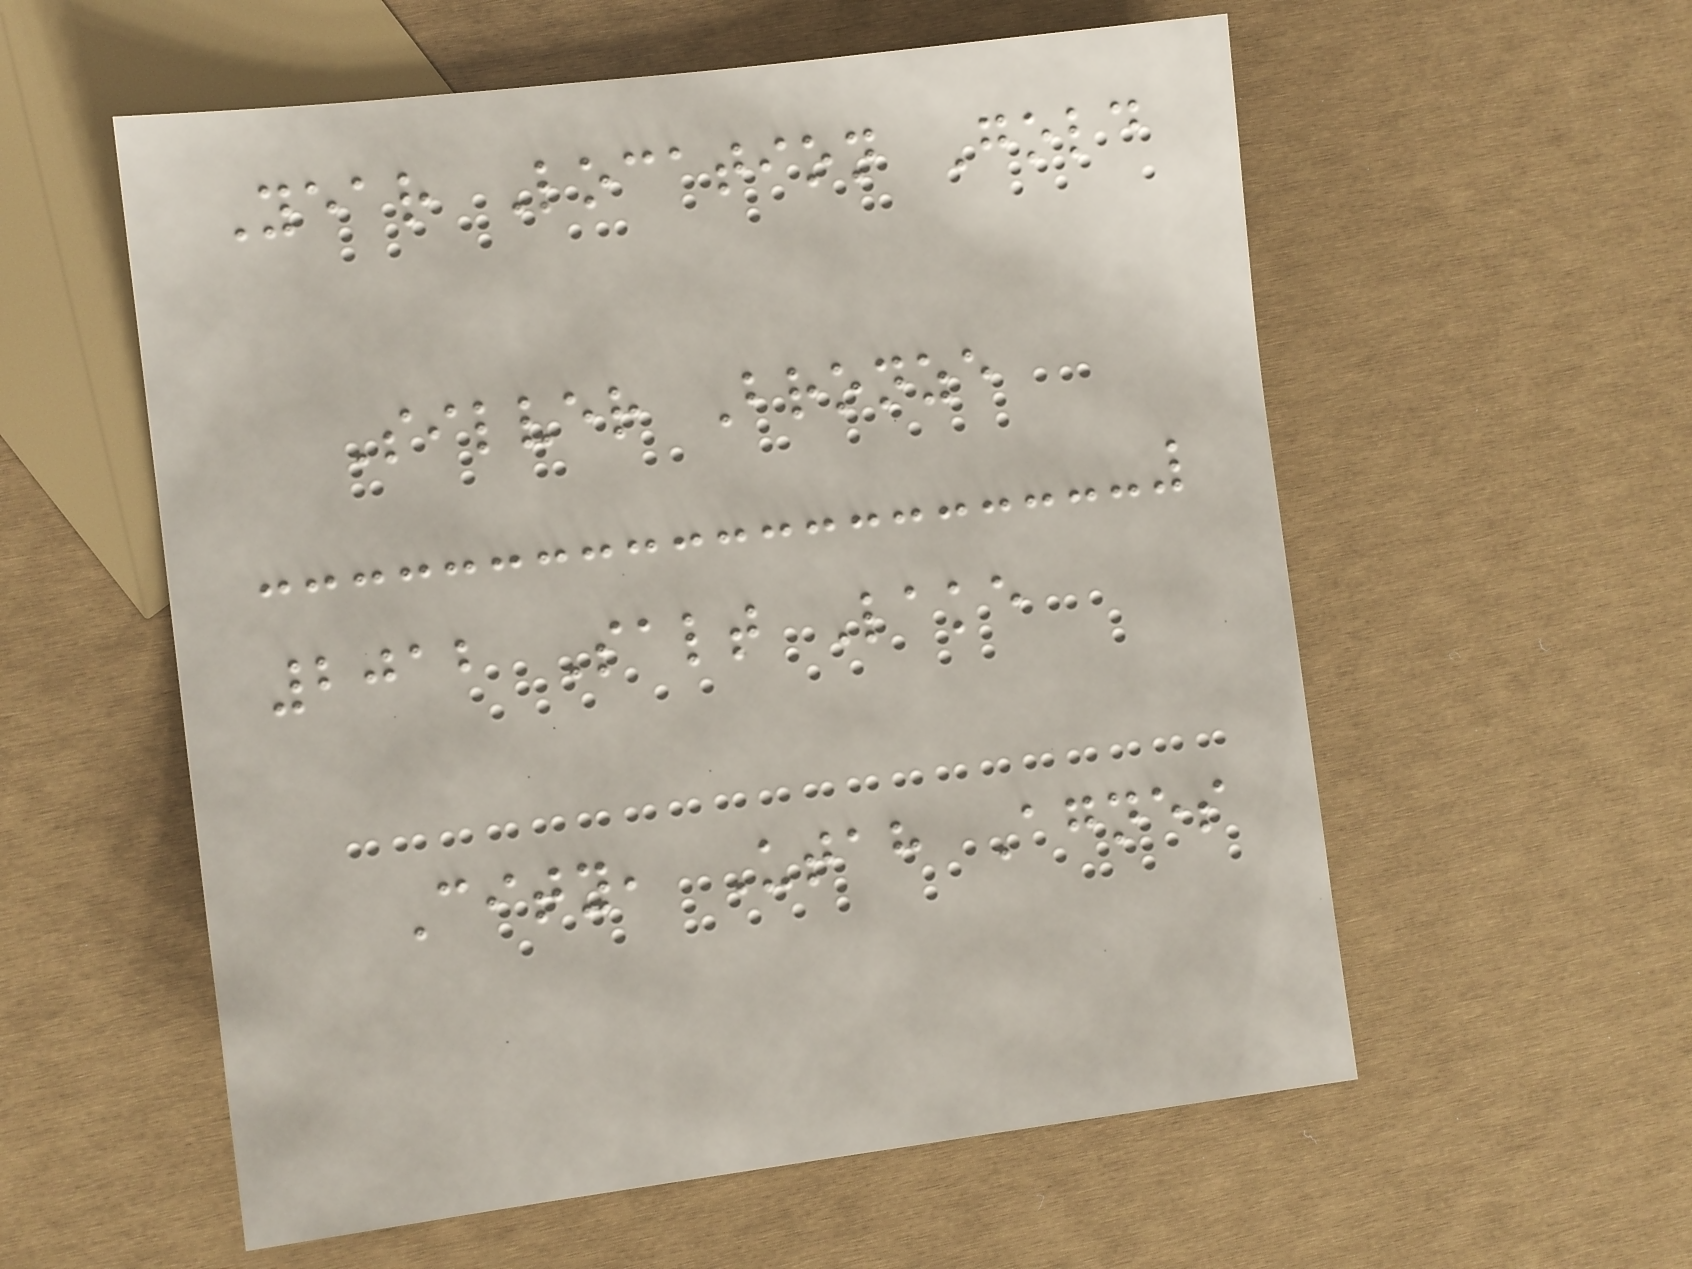Year Location Gold
Silver Bronze
2012 Salt Lake
City, Utah Agnes
